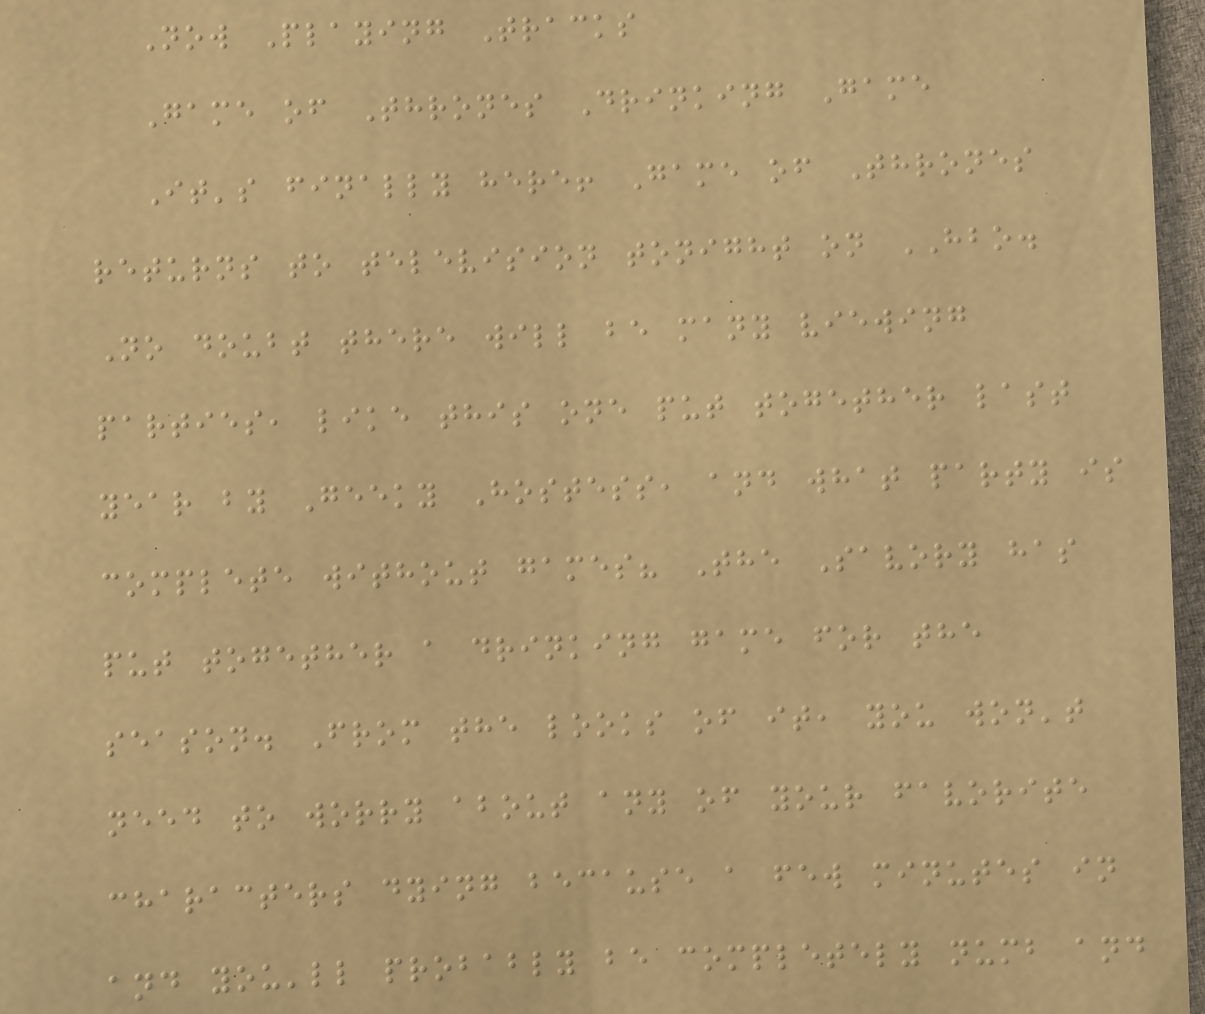Now Playing Tracks
Game of Thrones Drinking Game
It's finally here! Game of Thrones
returns to television tonight on HBO.
No doubt there will be many viewing
parties, like this one put together last
year by Geeky Hostess, and what party is
complete without games? The Savory has
put together a drinking game for the
season. From the looks of it, you won't
need to worry about any of your favorite
characters dying because a few minutes in
and you'll probably be completely numb and
